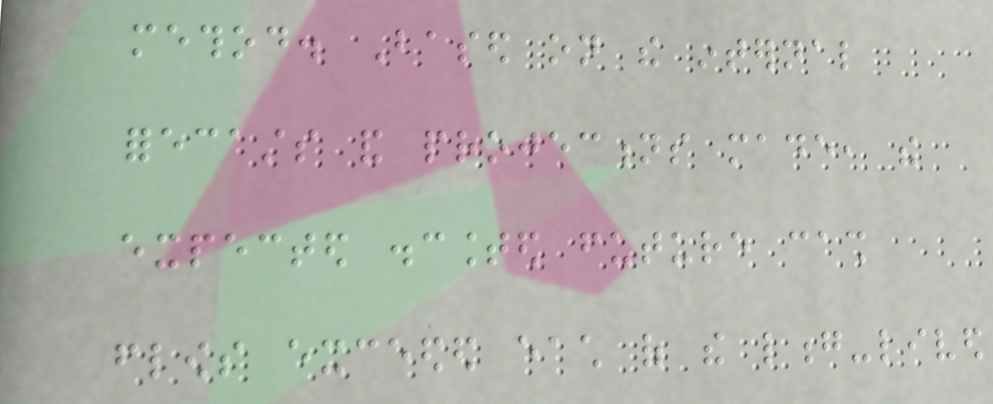method. Based on the internal
forecasts and projections made, the
expected discounted future cash
flows exceeded each of the long-lived
